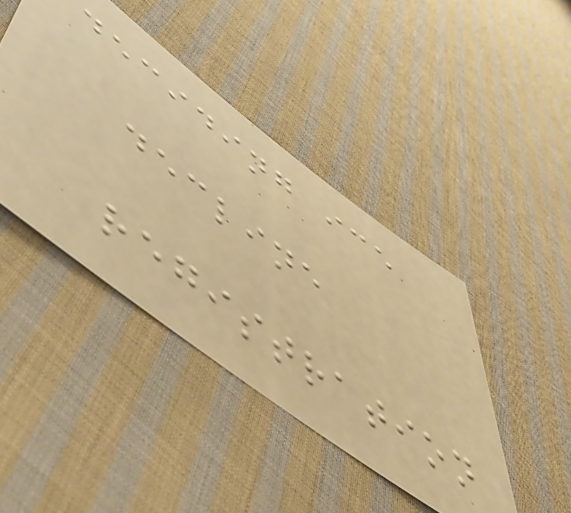deciding ice
decline
registration
